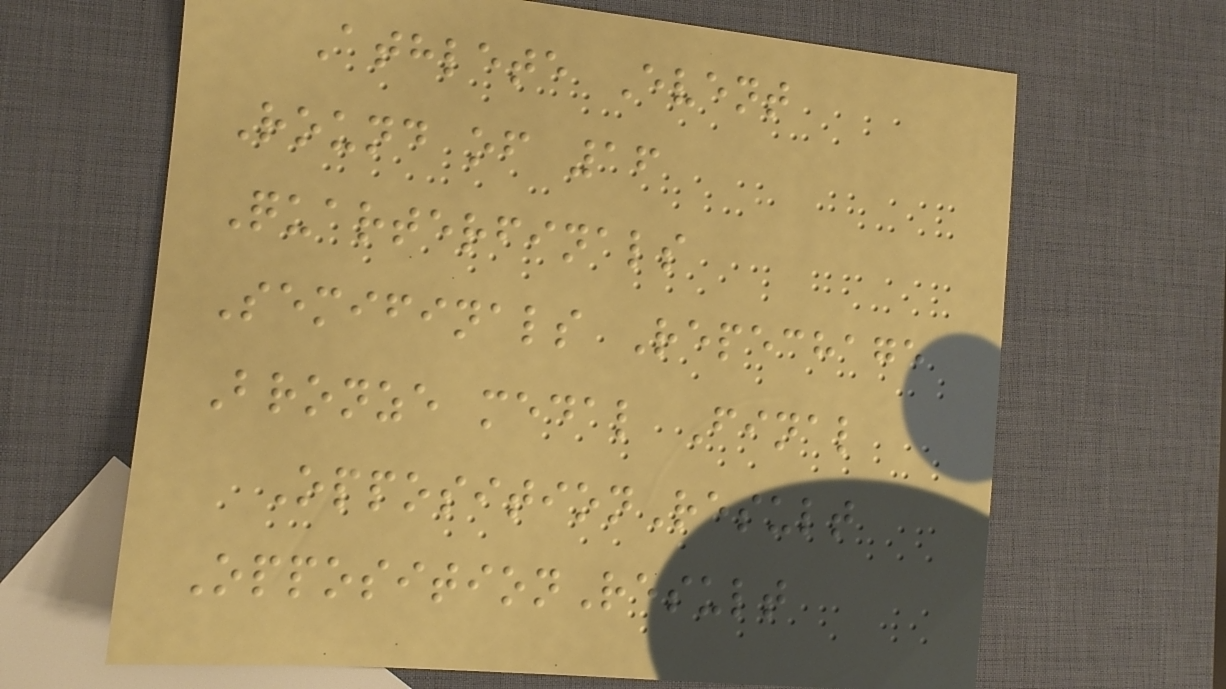Athlete Event
Round of 16
Quarterfinals
Semifinals Repechage
Bronze medal Final
OppositionResult
OppositionResult
